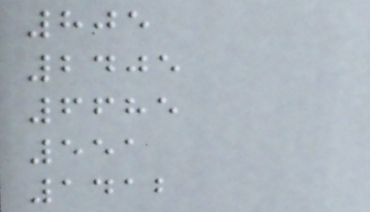805
2405
6685
551
1412
